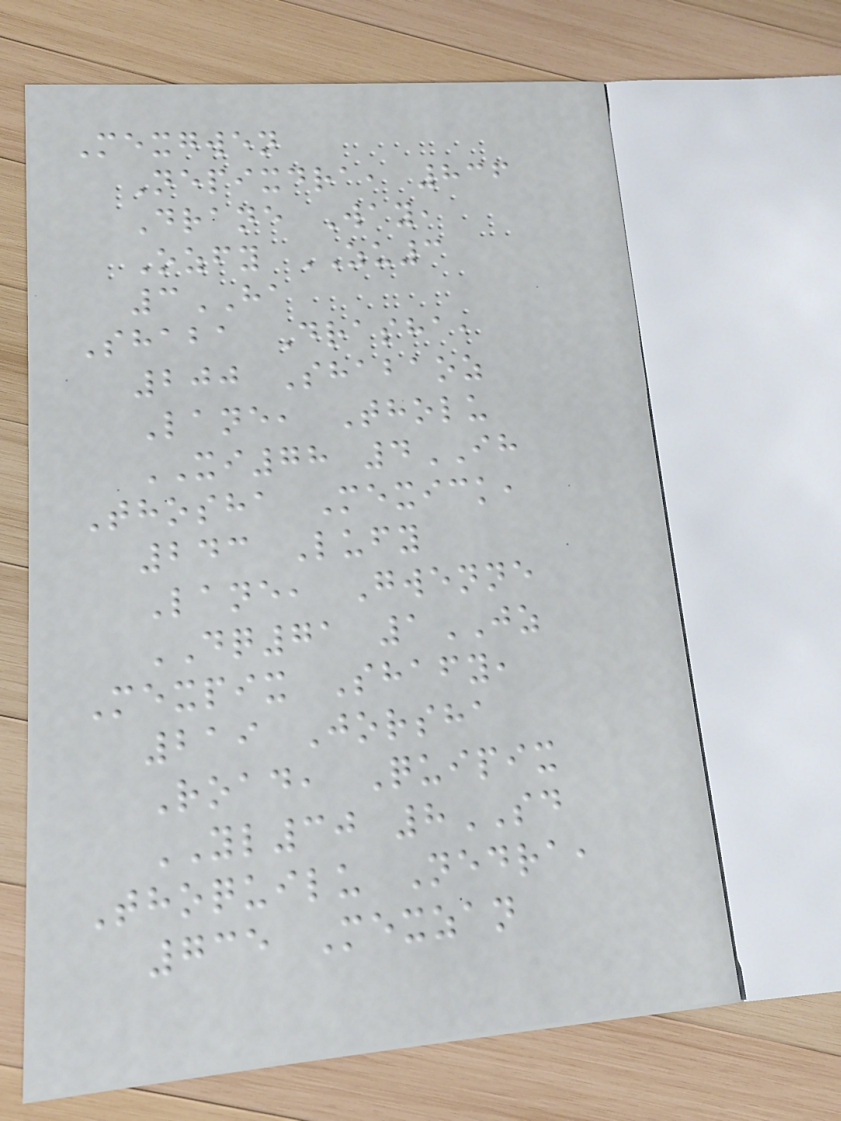Mexgwen
Nepixdra, 836
Drane Way,
Ozfy ZU3
3HA
Shaba Drasha,
200 Shabaoz
Lane, Tholu
XI78 4IH
Thosha Mexick,
243 Lufy
Lane, Gwenne
DQ71 1JZ
Mexpix Shafy,
219 Jorsha
Road, Quipix
YL30 8SD
Thoquilu Nedra,
735 Mexzan
